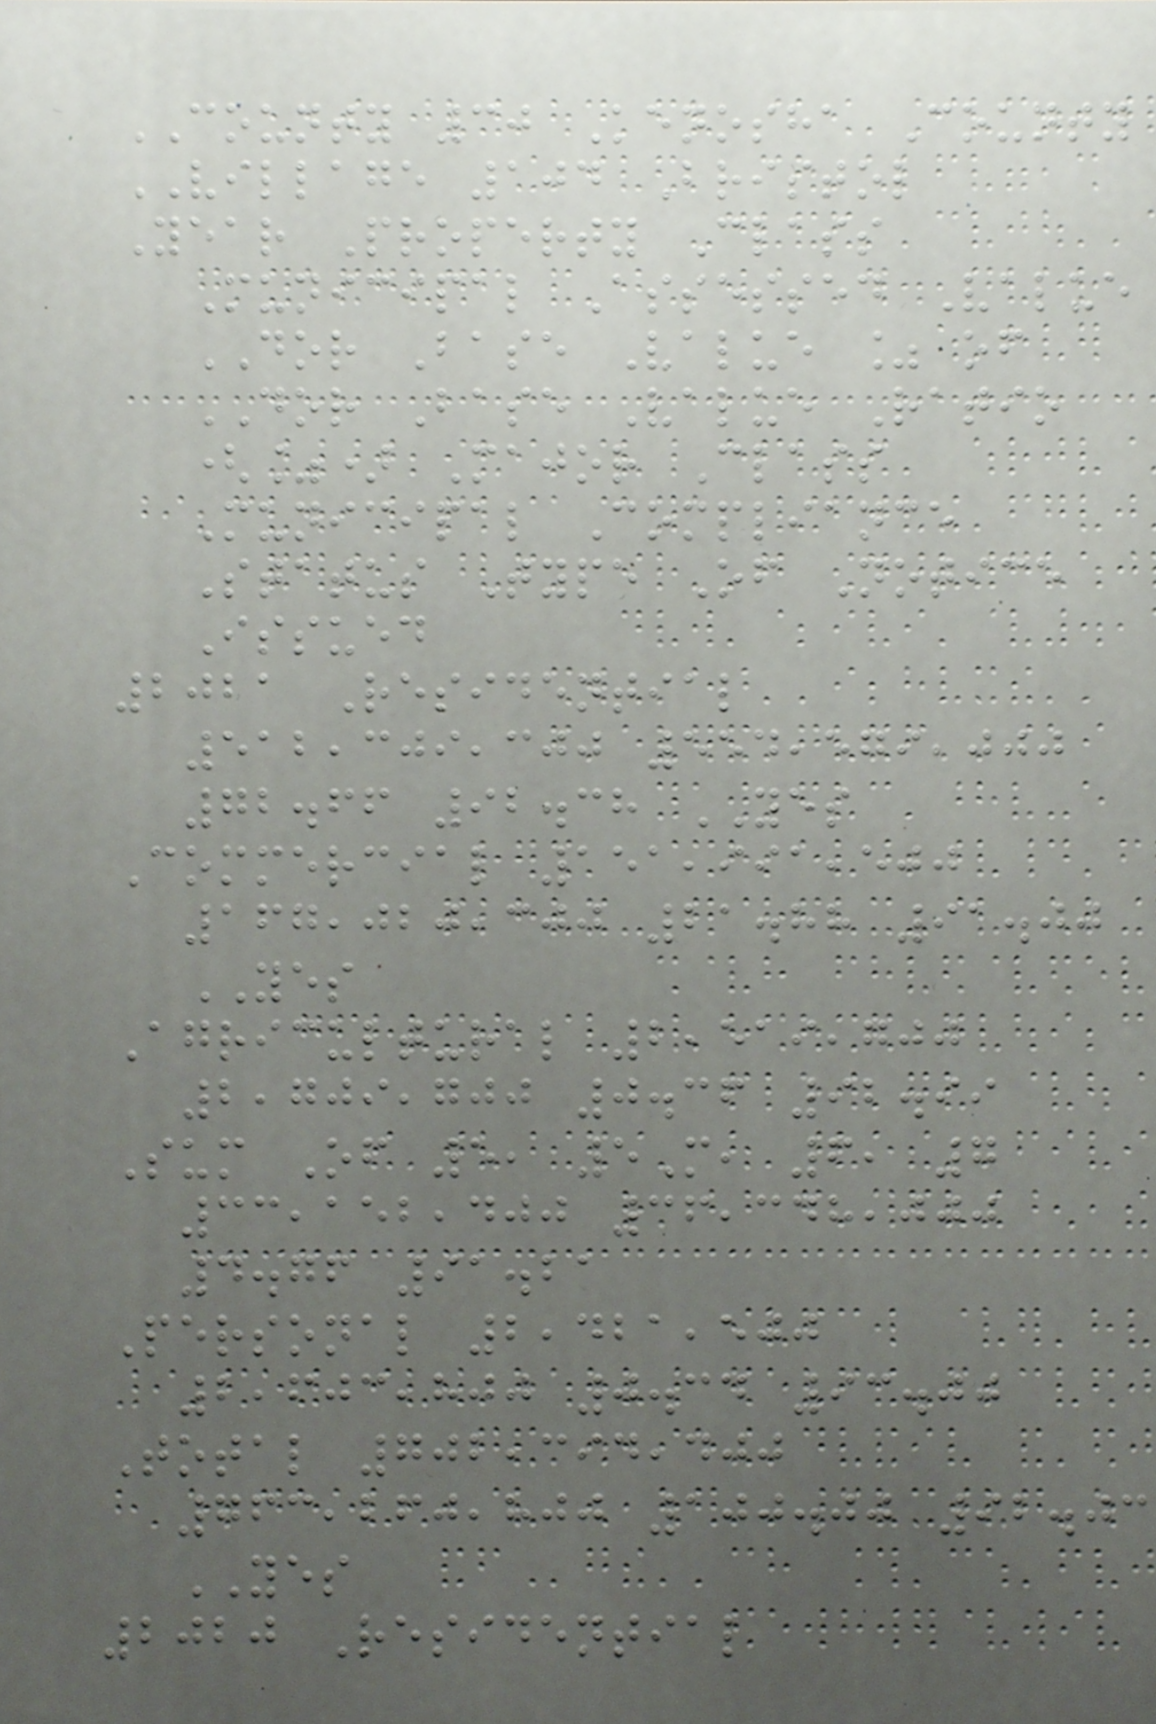COUNTY 30 Kenosha County
VILLAGE 104 Bristol
Year Property Class
Municipal Assessed Value
DOR Base Value % of
DOR Base Value Ratio
(%) Major Class
Municipal Compliance
Status Type Of Notice
Issued
2021 Residential
512,309,300 554,579,000
72.66 92.38 YES
Commercial 151,991,500
167,020,300 21.88 91.00
YES
Agricultural 2,519,700
2,709,700 0.36 92.99
Sum Of 5, 5M, 6, 7
33,152,400 36,348,000
4.76 91.21
Personal 2,421,500
2,603,800 0.34 93.00
Total 702,394,400
763,260,800 100.00 92.03
YES
2020 Residential
